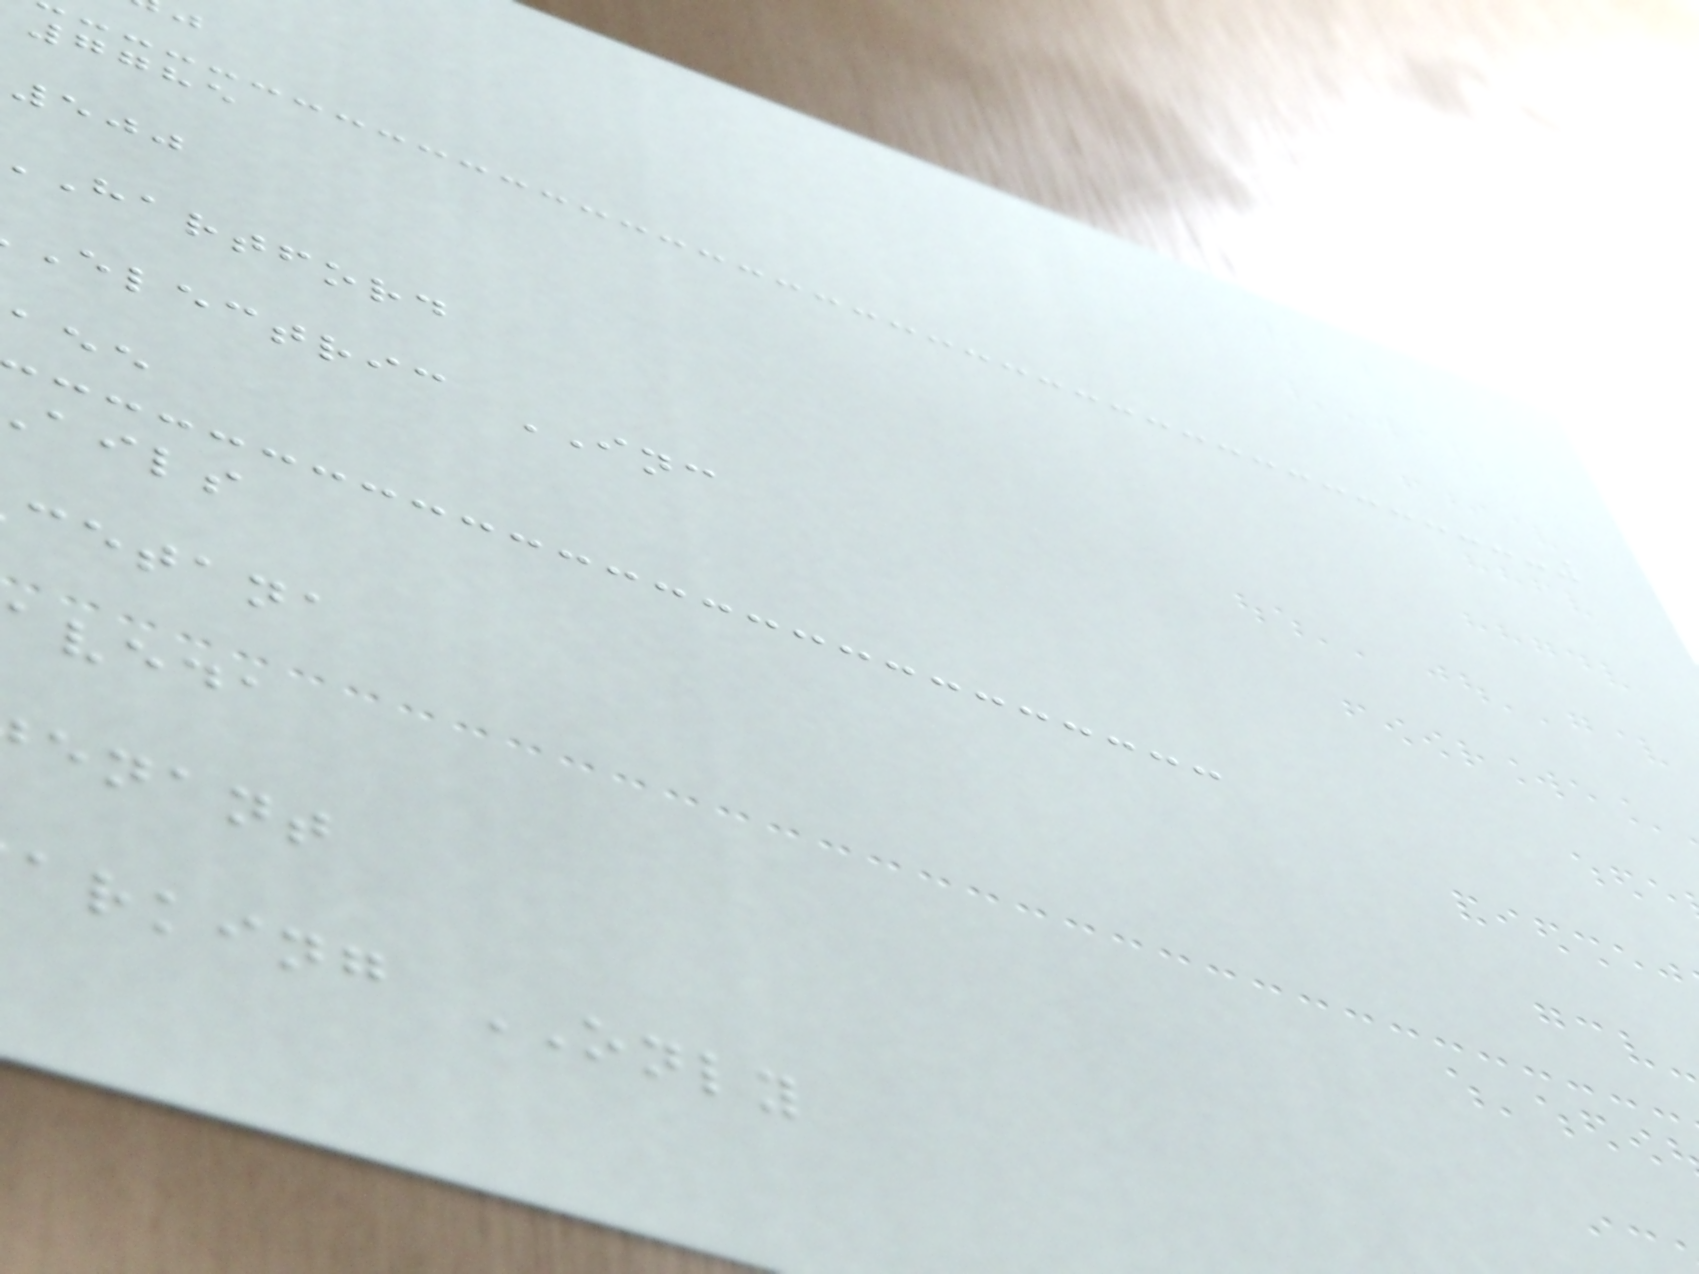7785
500
hartford
electric INC
ails
cetana
aveda
enant
arking ONLY
